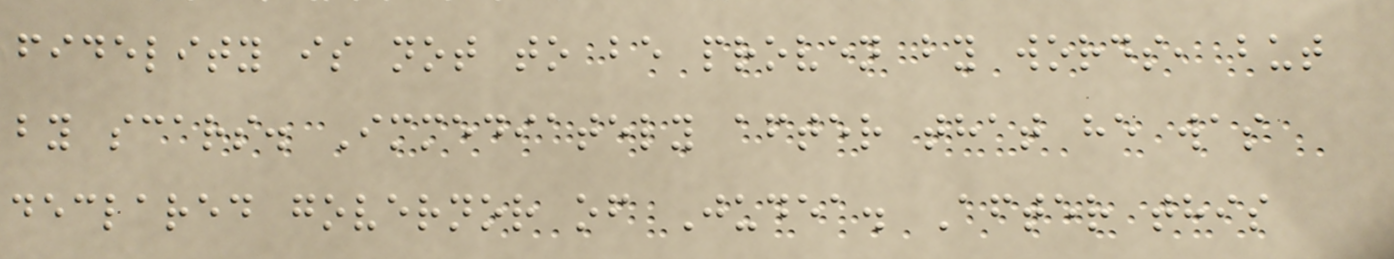fidelity is not to be proven by words, but
by scars. Immediately after that he was
declared governor of Judea. After this
